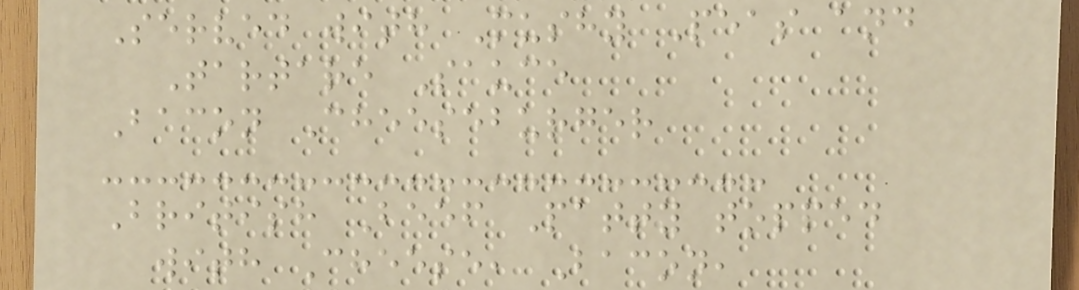Served with Mushy Peas and
Tartare Sauce
Bacon Cheeseburger
British Beef Patty topped
with Cheese, Bacon,
